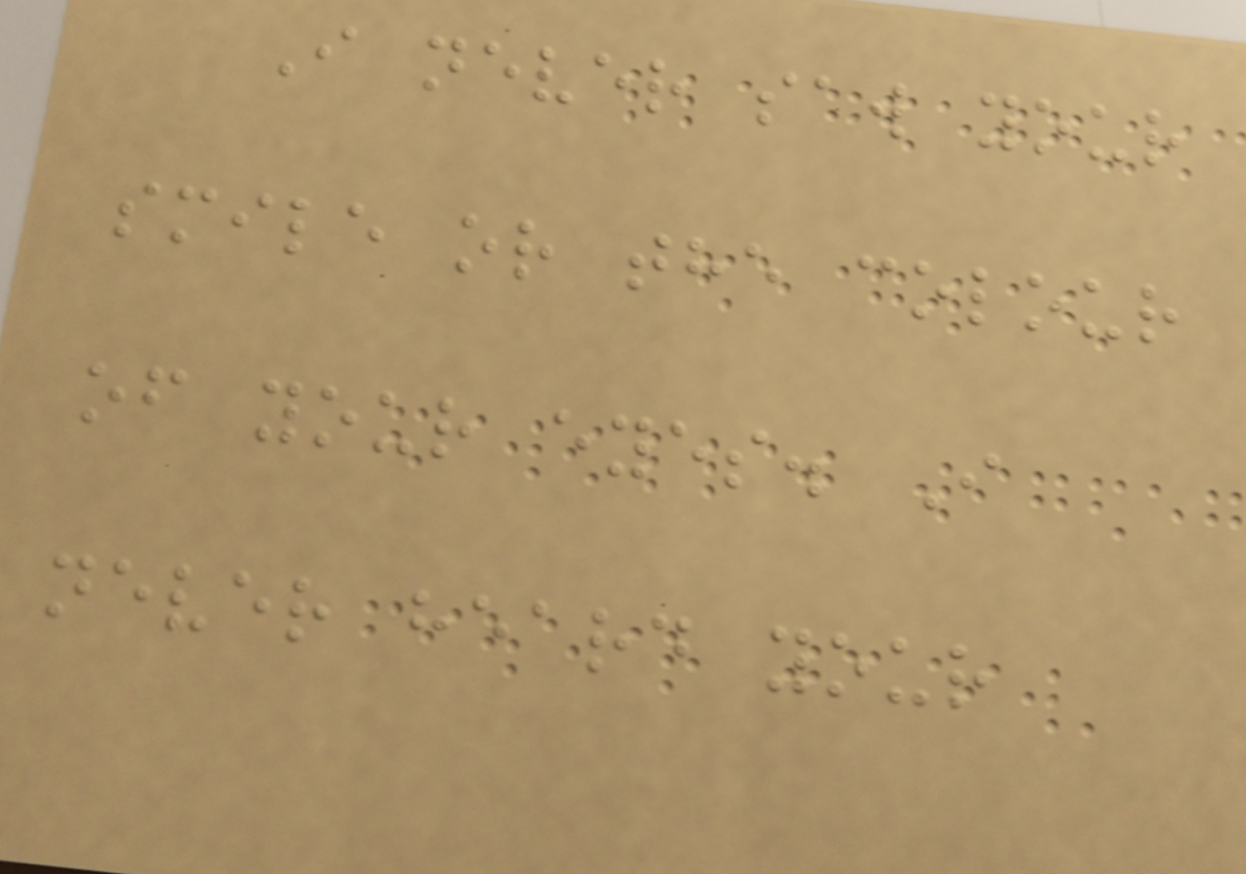I never saw your
smile or the colour
of your eyes. I
never heard your
